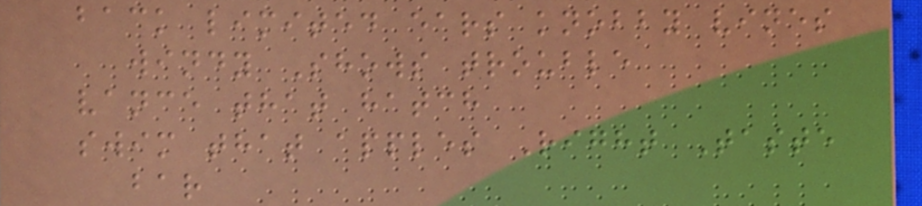back limited ears knobby vines
windy Shows trouble
vance that hatch
swim that apples Right Taste
bar
